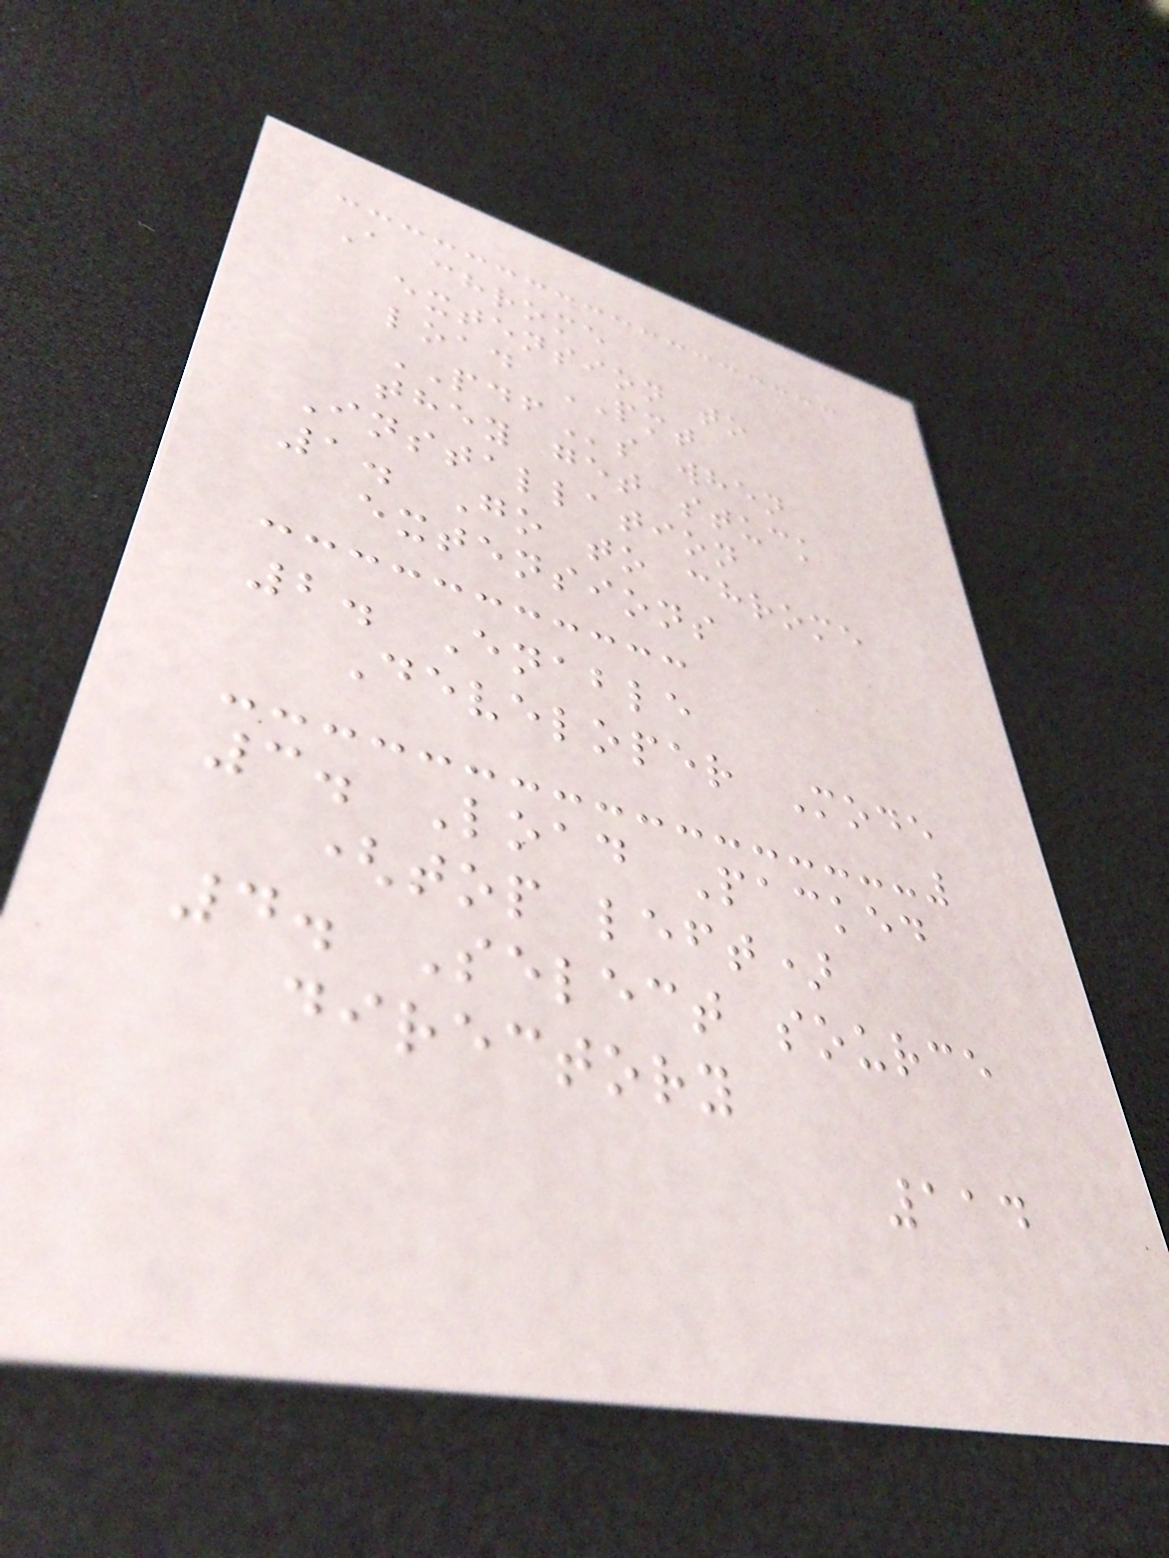A chrome
extension to
load PMT
PDFs when
they get stuck
Installation
1. Go to chrome
extensions
2. Enable
Developer Mode
3. Load Packed
(top left)
4. Select source
directory
114
